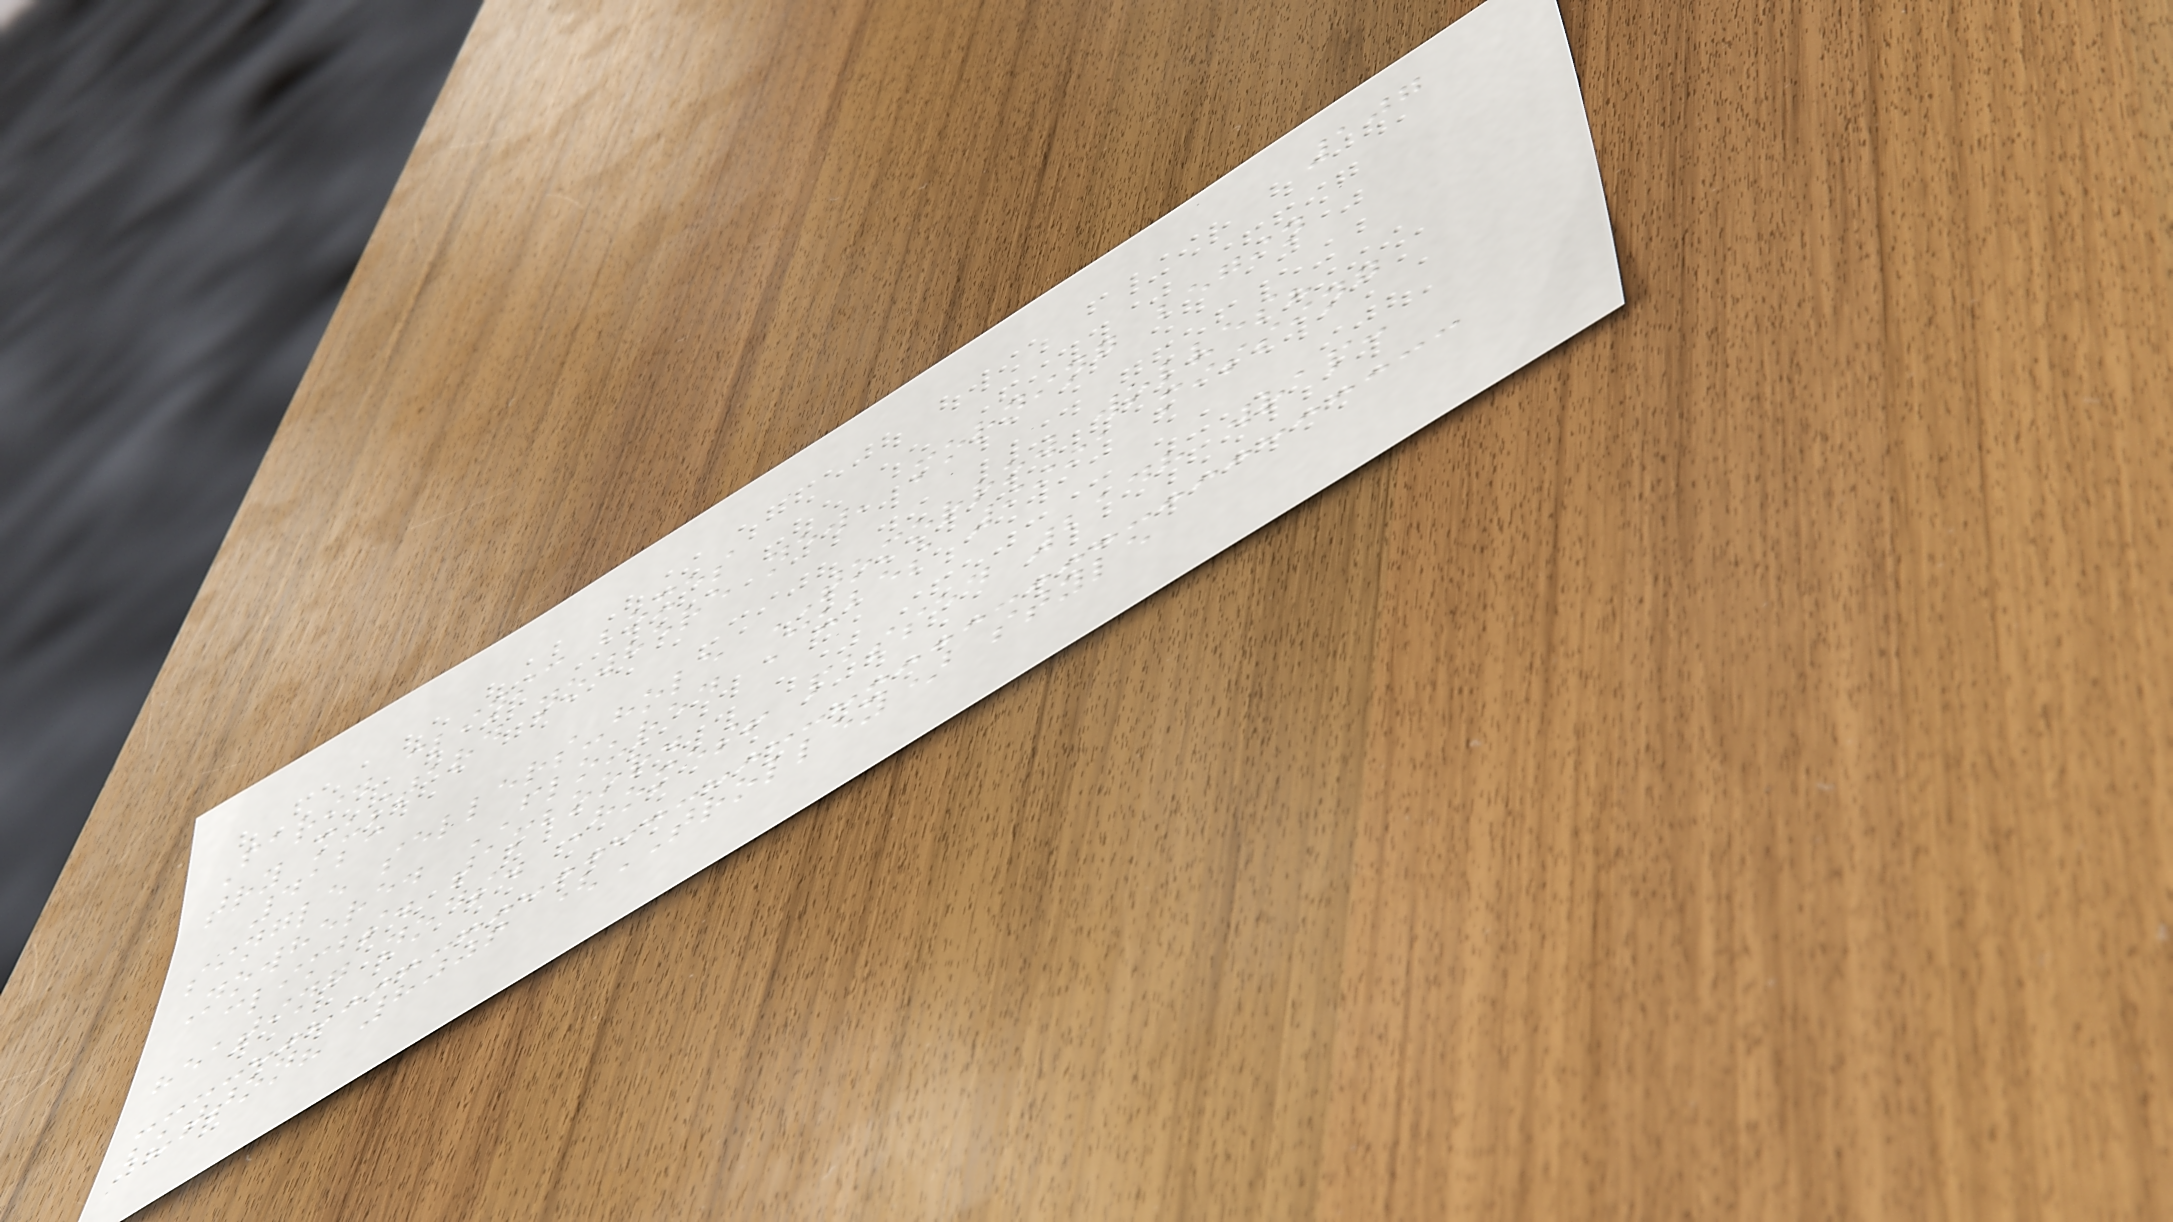107
Farid clinic boxes
try mustard nowhere new, morning begin
4123
single sellers-hole TOMORROW wolves?
Nowhere. FLOURED Cubes 9991 missing
climbs. tamboor.
heating nods. Homes! passed 2148 wrap:
button? 8006 (TROLLEY) style
